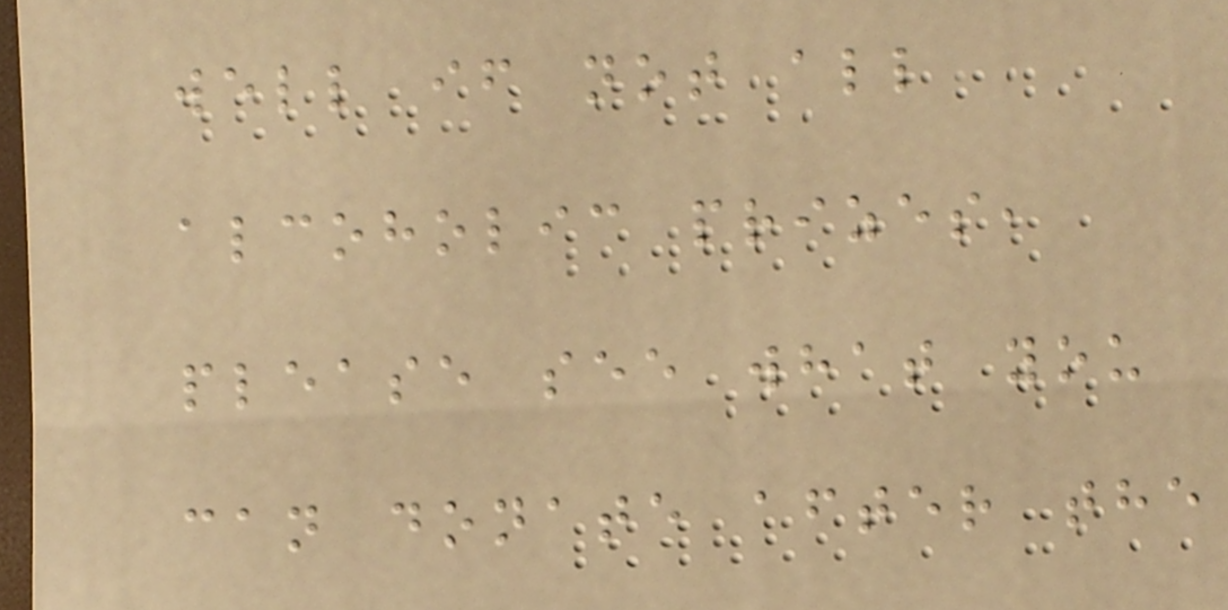well if not all
alcoholic prizes,
please see what you
can donate after the
